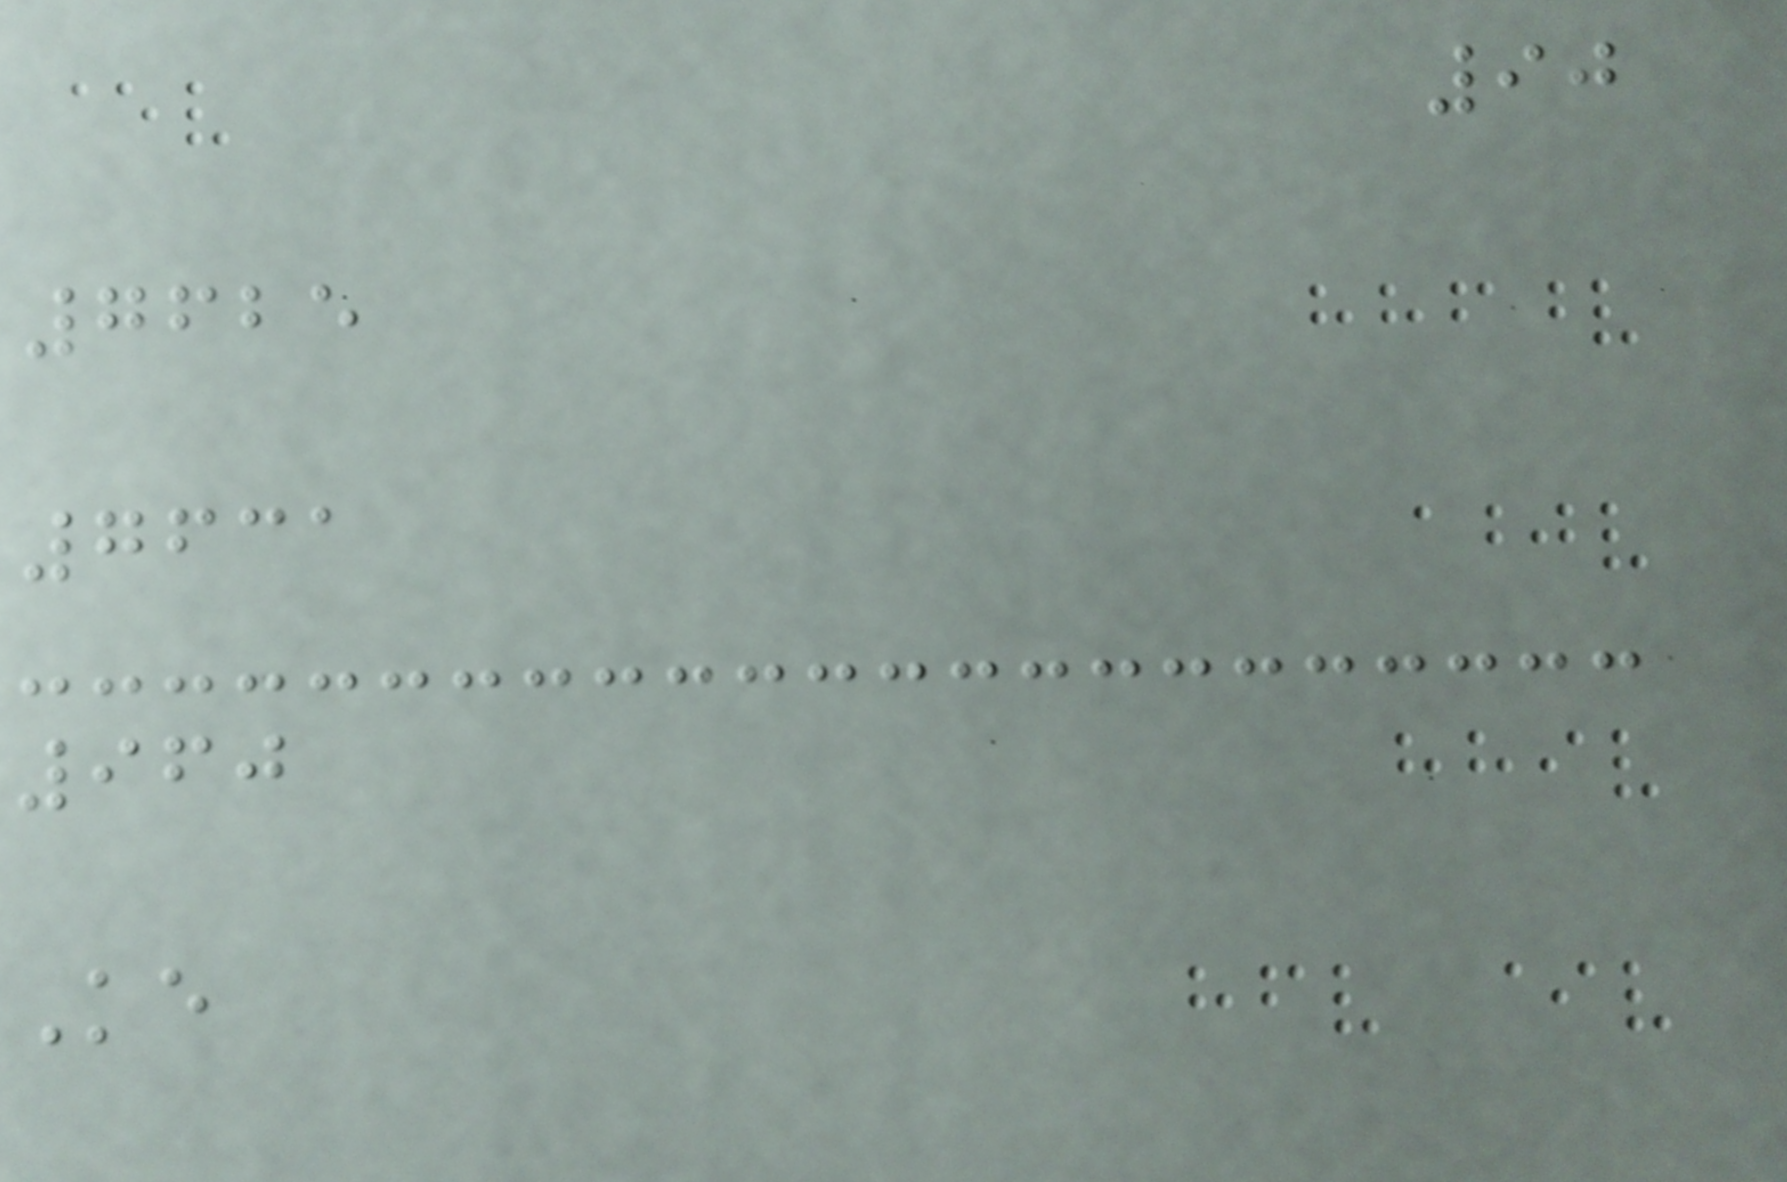90
7625
7631
960
Ke
